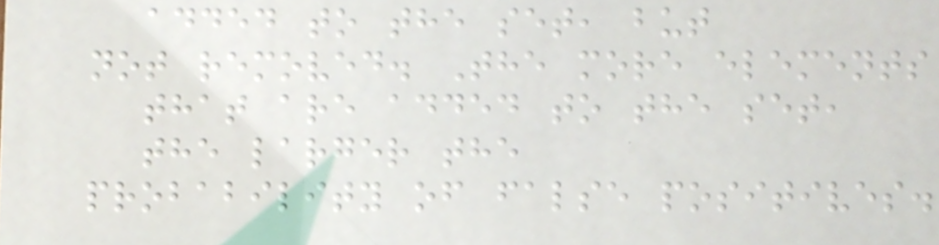added to the set, but
not removed. The more elements
that are added to the set,
the larger the
probability of false positives.
